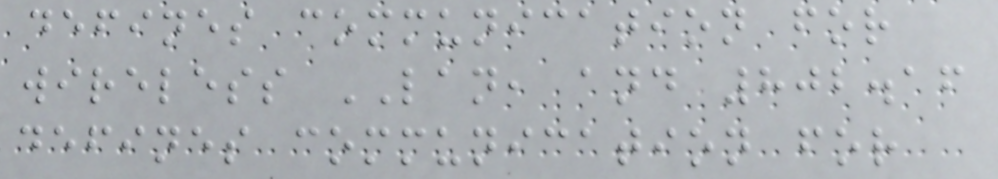defines communication for
wireless LAN, and 802.16
defines communication for
